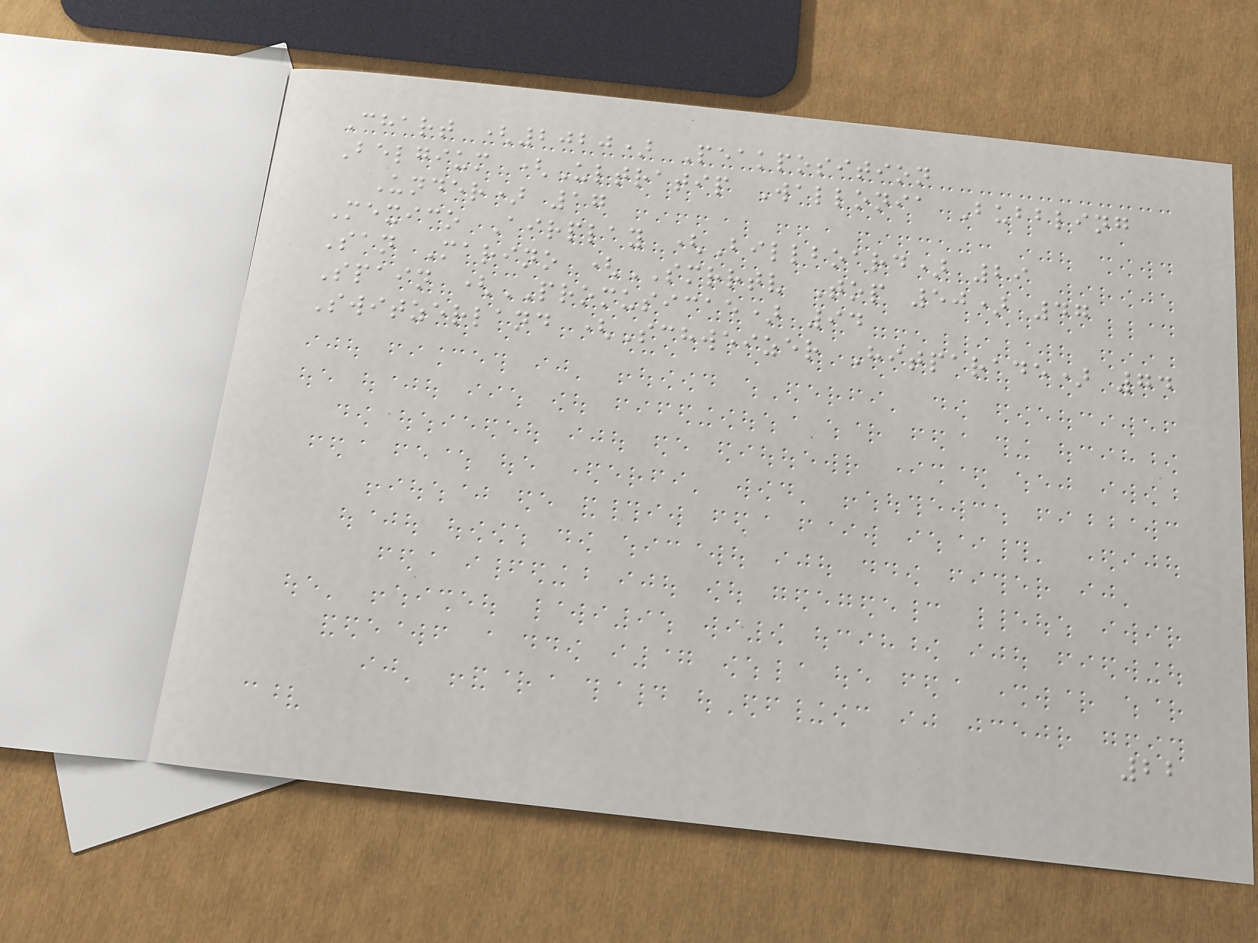Chart (2020) Peakposition
Belgium (Ultratip Wallonia Bubbling
Under) 17
Mexico Airplay (Billboard) 29
San Marino (SMRRTV Top 50) 47
Spain (PROMUSICAE) 94
Switzerland (Schweizer Hitparade) 74
22
